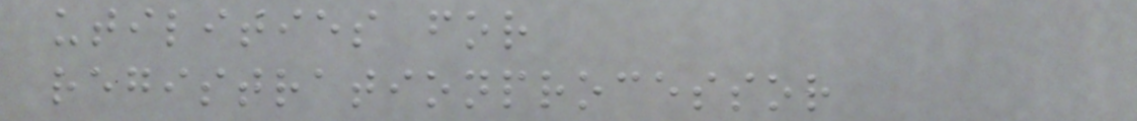utilities for
registrationprocessor
